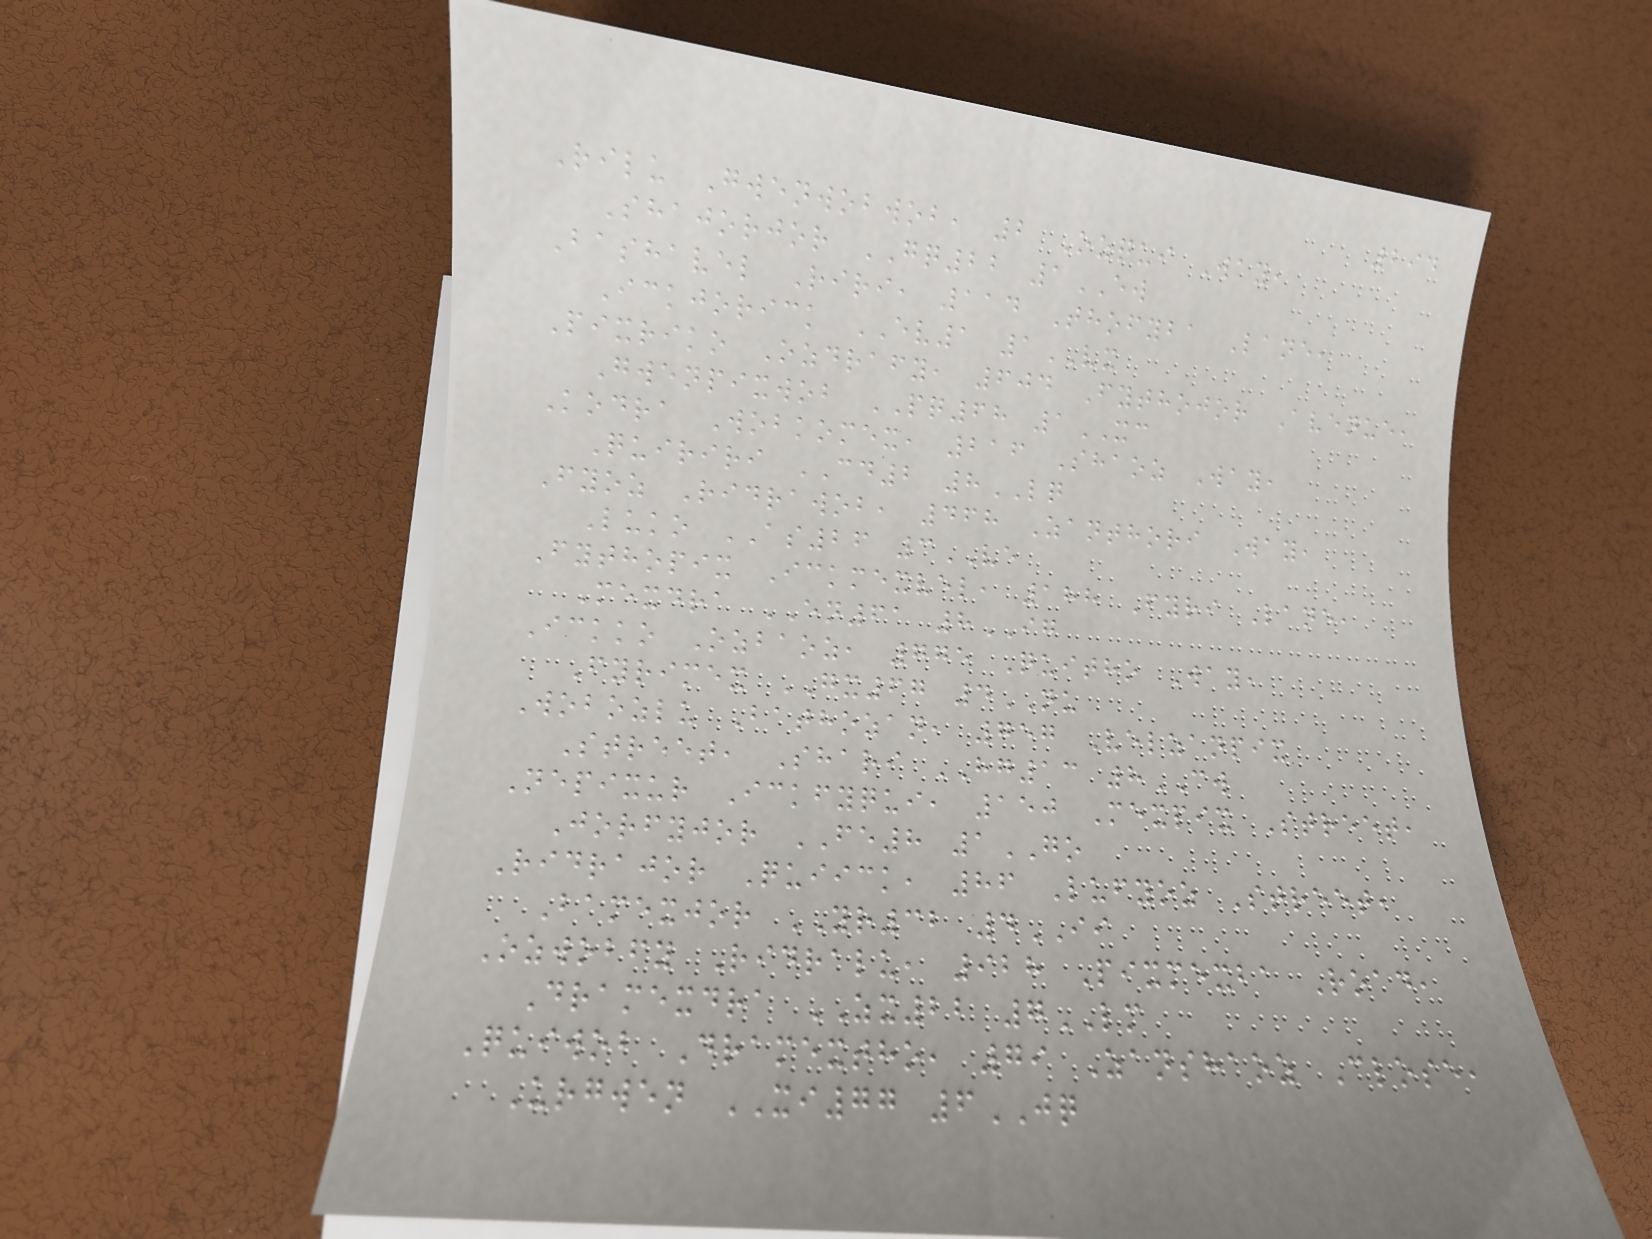294
Rilu Gwenwobwob, 2 Ozqui Way,
Shajorjor GQ22 1EW
Bashavel Riri, 114 Thofyba Lane,
Ickjorick EV1 1VX
Pixriko Ozdrafy, 604 Fythojor Avenue,
Gwenpixwob PQ68 1XC
Kodra Wobkomex, 216 Shaoz Way,
Quiriri CD2 8LQ
Fyoz Ridrawob, 468 Zanthori Way,
Luko AS26 3VE
Fythopix Ickmexvel, 188 Fyri Lane,
Mexdra EN61 8IG
Ickko Ozbaoz, 775 Quitho Way,
Fyrimex GX67 4NU
Wobozlu Bathozan, 757 Velzanpix
Street, Shari HG13 8CW
Nepixur Ickfyqui, 150 Mexpix Street,
Jorfyjor FE8 1GO
Ridrajor Quiick, 86 Lufyoz Street,
Bamexjor YR32 4II
Ozwobfy Ridralu, 928 Pixmexba Road,
Dramexdra ZX22 7LM
Quiwob Dramextho, 79 Zanshaoz Close,
Urgwen XI77 6JQ
